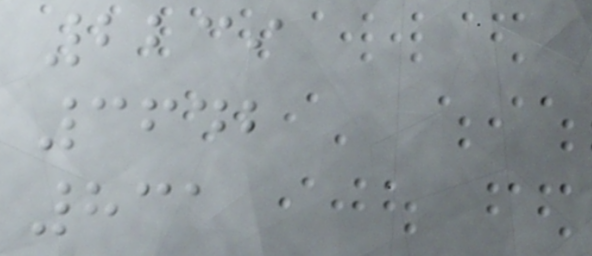2239
3642
831
